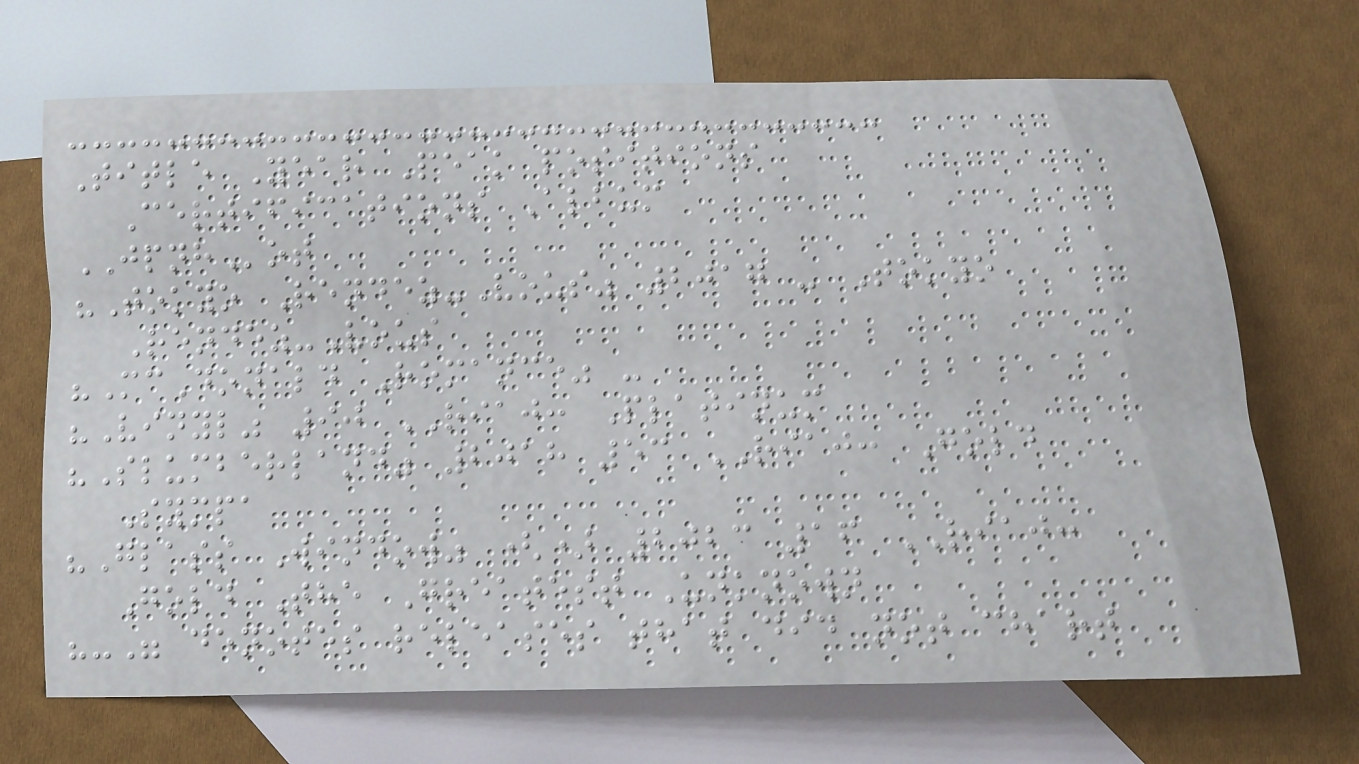Title Year Peak positions
Certifications Album
JPNHot
"Tokyo Rendez-Vous" 2017 - Tokyo
Rendez-Vous
"McDonald Romance" -
"Vinyl" 90 RIAJ: Platinum
"Slumberland" 2018 53 RIAJ: Gold
Sympa
"Glass Window" () 2023 16 RIAJ:
Gold The Greatest Unknown
"-" denotes releases that did not chart
